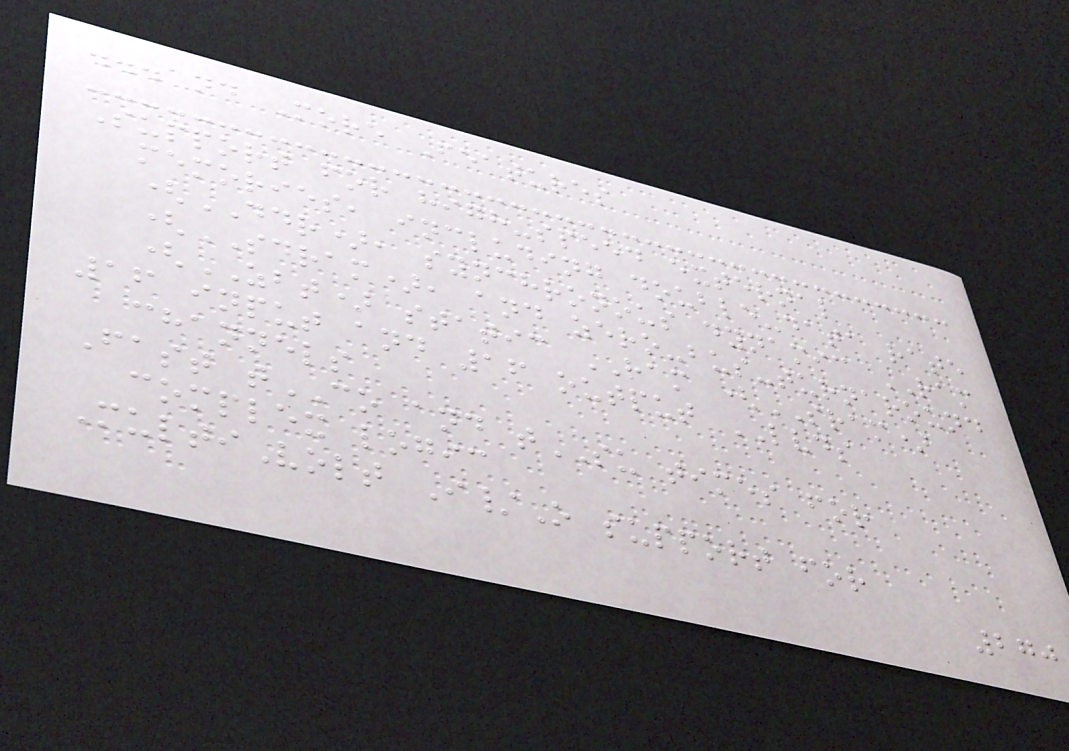...and More Features
Support for high-speed external
memories, including double-data rate
(DDR), synchronous dynamic RAM
(SDRAM), and zero-bus-turnaround
(ZBT) static RAM (SRAM)
16 input and 16 output LVDS
channels
Fast tCO and tSU times for
complex logic
MultiVolt I/O support for
270
